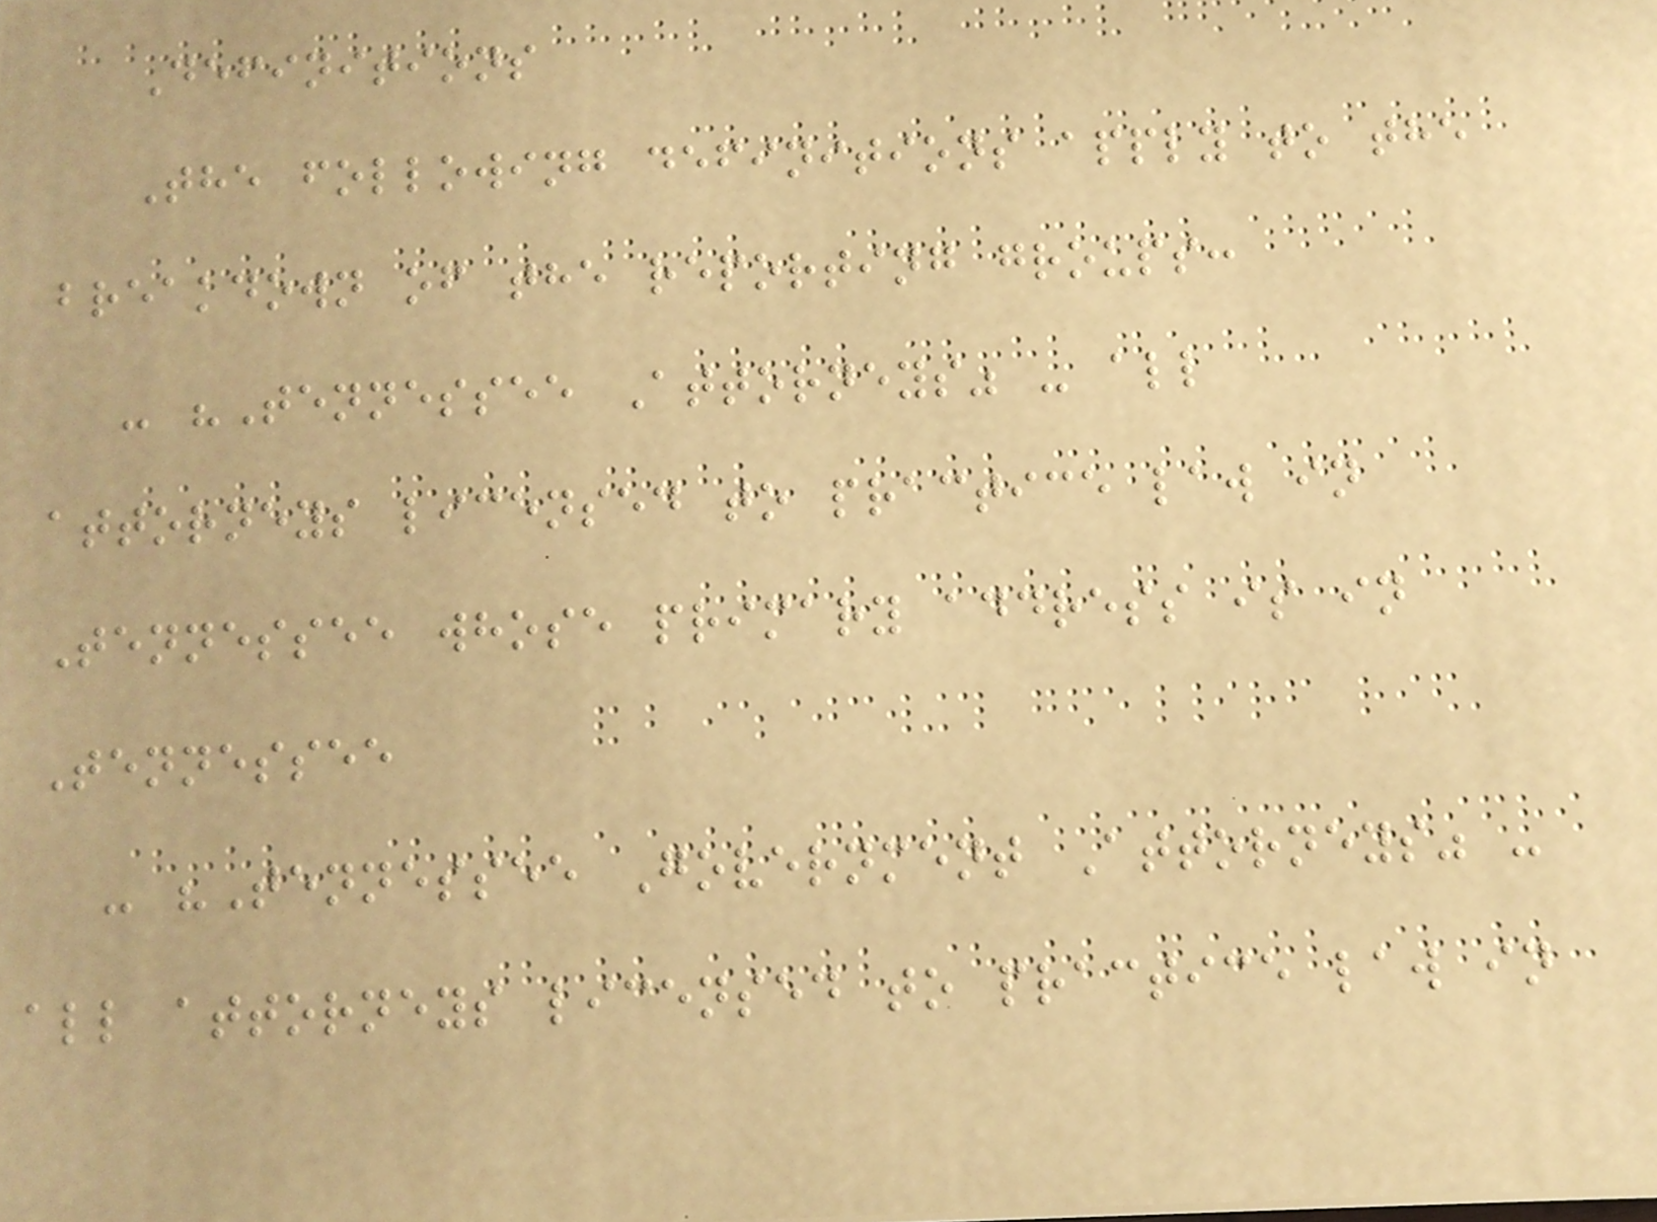Definitions
The following definitions apply to the
breakdown of the reporting groups:
- "Tennessee Attorneys" - all
attorneys licensed to practice law in
Tennessee whose primary address is in
Tennessee
- "Tennessee Government Attorneys" -
all attorneys licensed to practice law in
